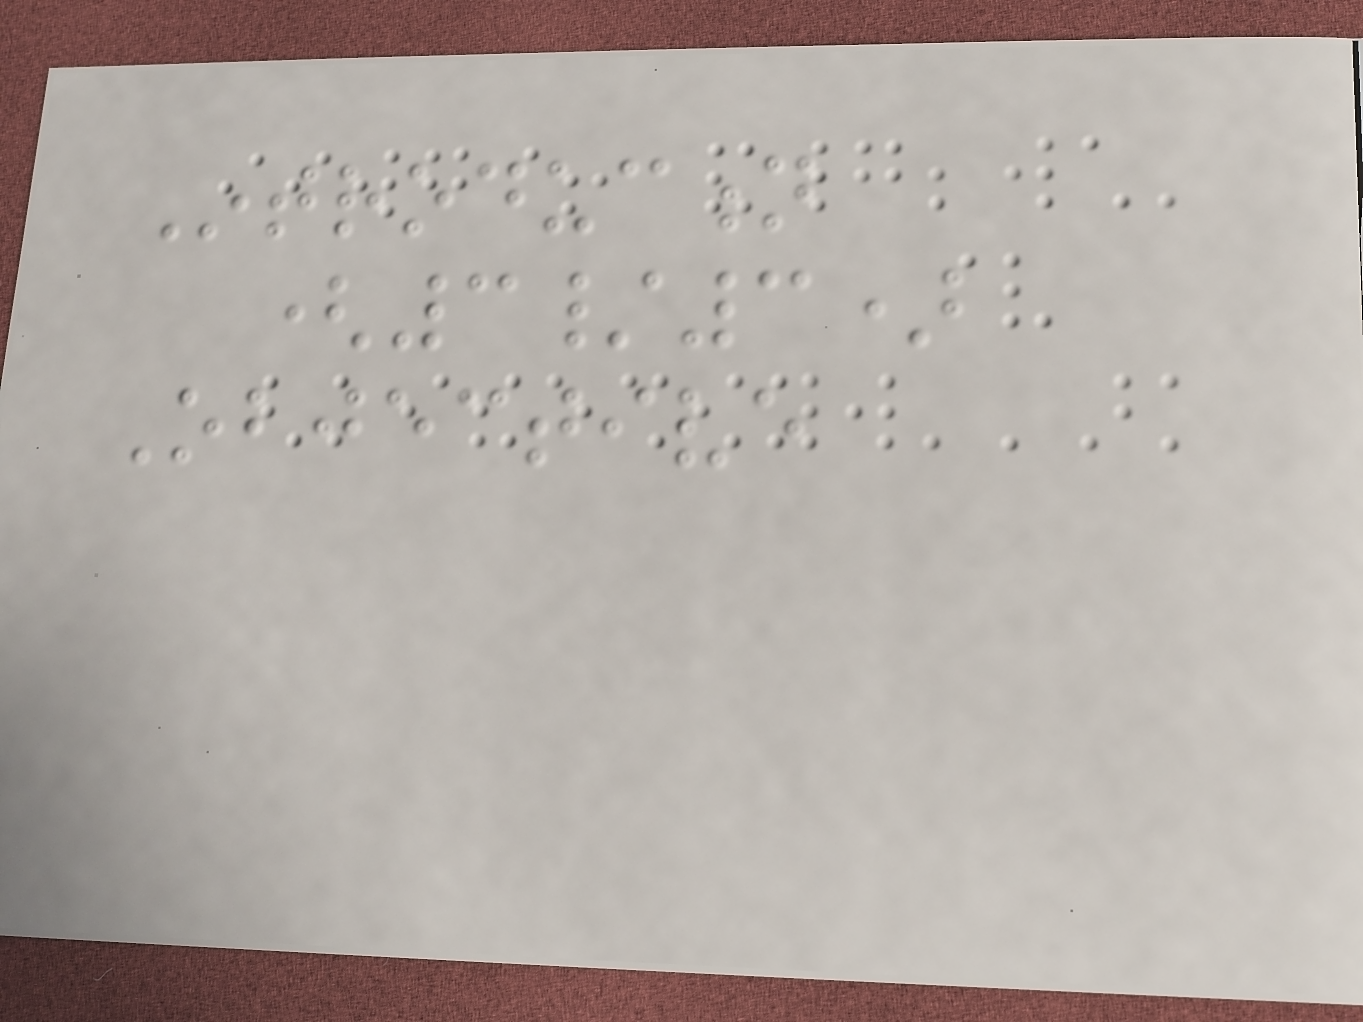Introduction
(3/3)
Objective
